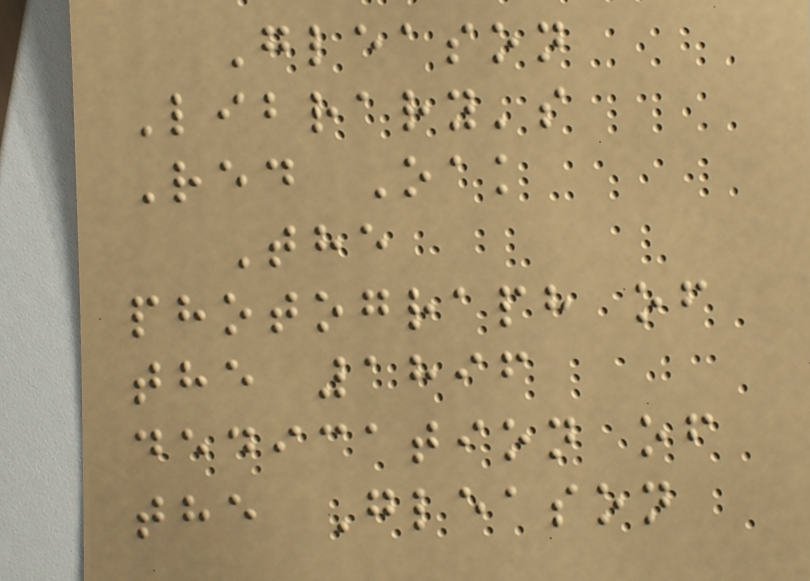Gleason
Library's
Red Oak
The
photograph of
the 1896
dedication of
the Gleason
